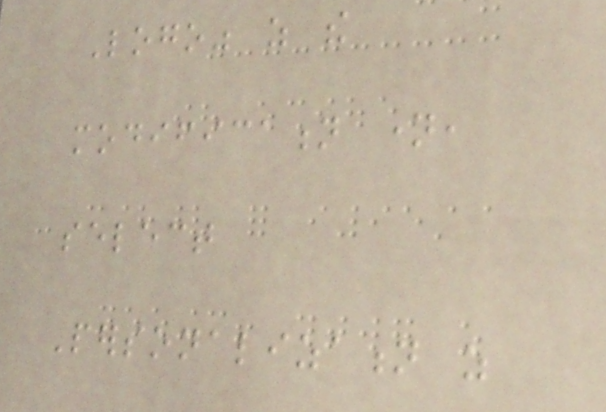Logo" as the
modification name,
select
Personalization as
